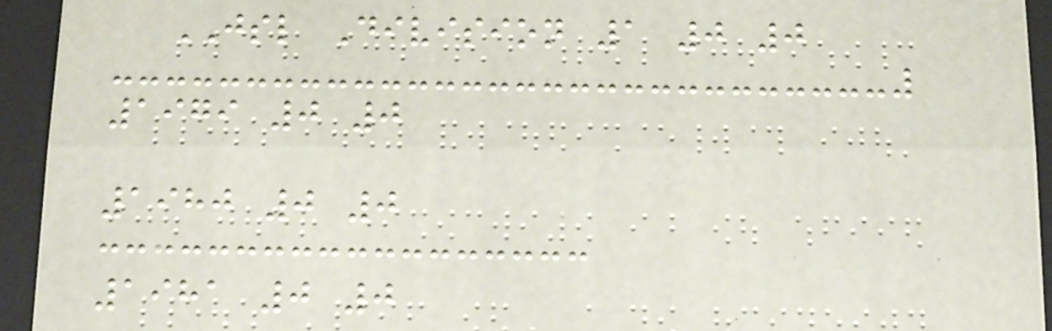JSL Division 1 0 0
1979 0 0
1980 0 0
1981 0 0
